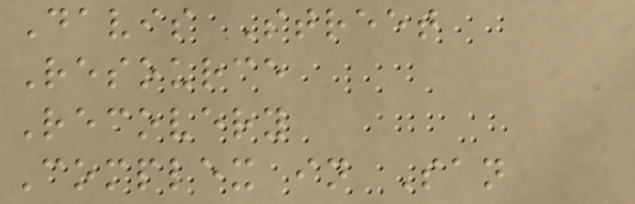Davis Street
Resource
Recovery
Complex in San
